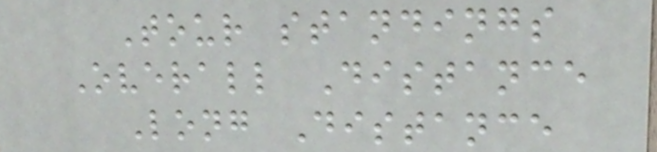Tour standings
Overall Distance
Long Distance
